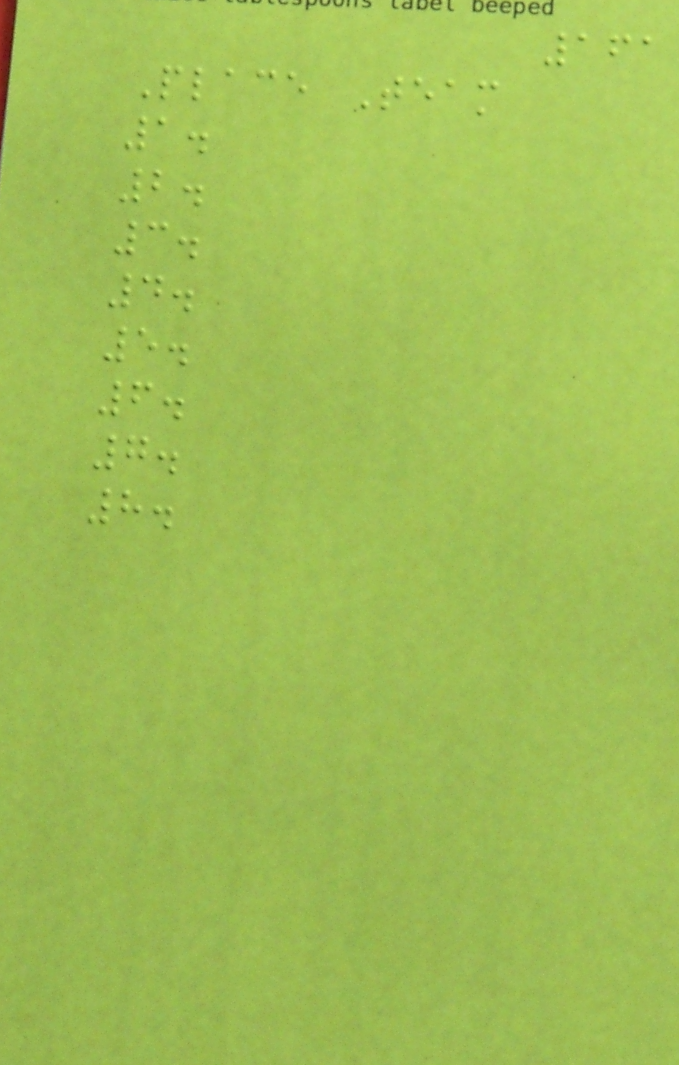161
Place Team
1.
2.
3.
4.
5.
6.
7.
8.
